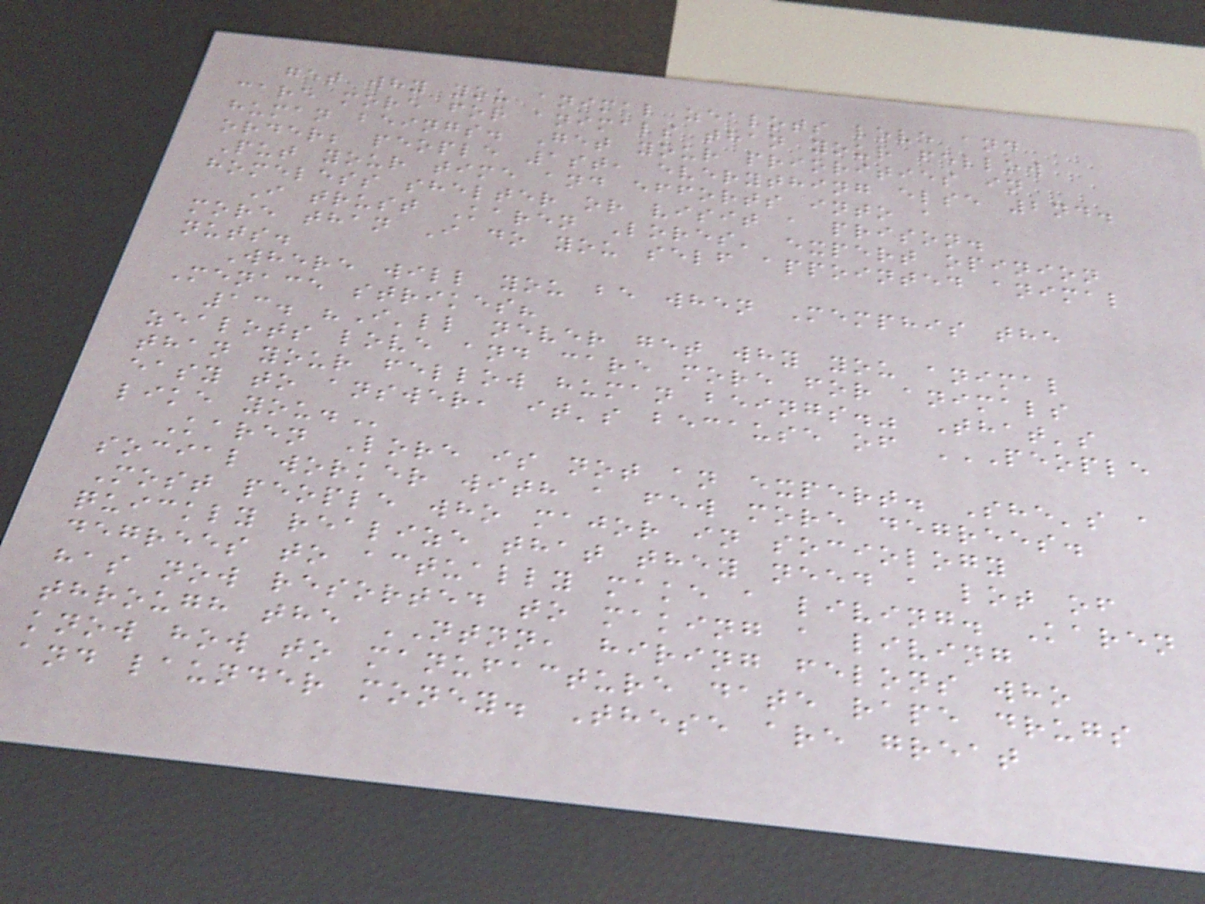get why you animal zealots love and
care more for animals than your fellow
human beings. Get your priorities in
order; people 1st, everything else 2nd.
Put your time and efforts into a
homeless shelter or visit a prison.
I trust Karen Lores' expert opinion
more than I do you self appointed animal
nuts.
Where will you be when Memphis the
Menace strikes?
13. "I'll never get why you animal
zealots love and care more for animals
than your fellow human beings." That's
easy to answer, it's because of PEOPLE
LIKE YOU.
Karen Lore is not an expert. She's a
social worker with a few more degrees.
Most people who major in sociology
quickly realize that they need a lot of
degrees to actually make a living. Karen
has now resorted to making a living
through the NTNN, hiring felons who
know how to manufacture date rape drugs
and launder money. These are great
